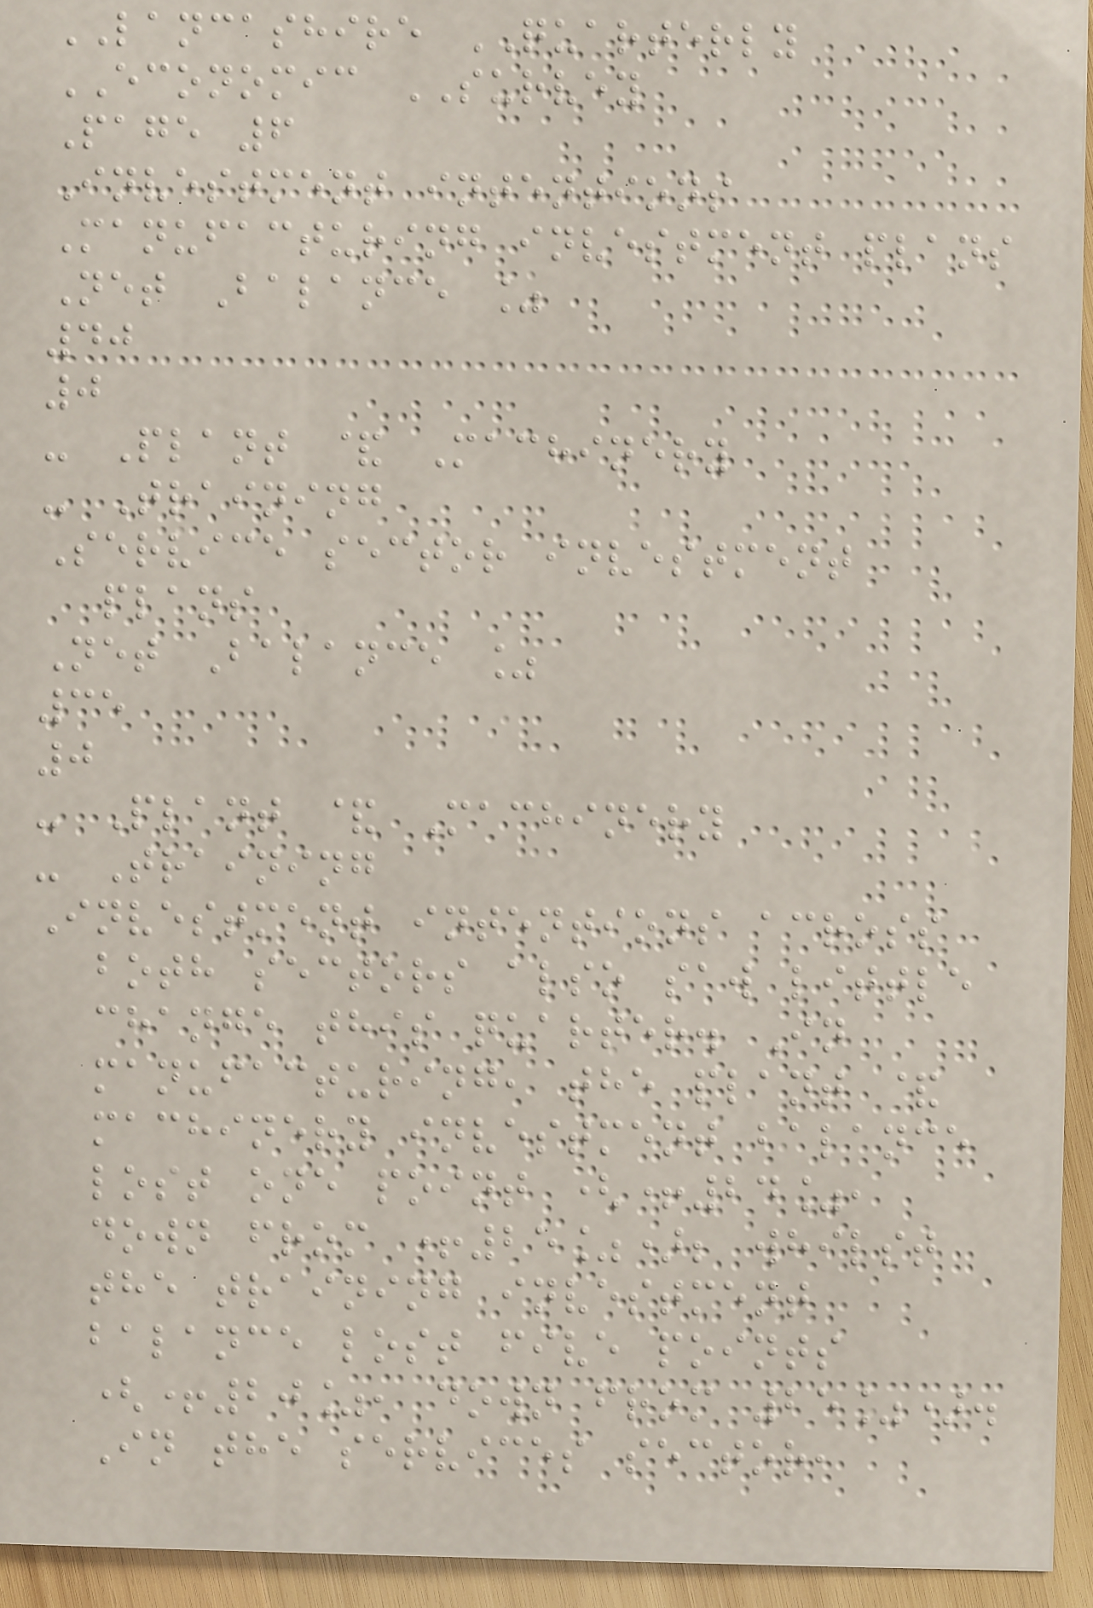LANCASHIRE QUARTERLY
ECONOMIC SURVEY
Page 6
Investment intentions
Manufacturing investment plans
Net Balance %
40
0
- Plant & Machinery
- Training
Service sector investment
plans
Net Balance %
35
0
- Plant & Machinery
- Training
Investment intentions across
both sectors also saw little
change this quarter. In
manufacturing, the plant &
machinery investment balance
lost one point (+24%,
down from +25%); whilst
the training investment
balance lost five points
(+20%, down from 25%).
In the services sector,
